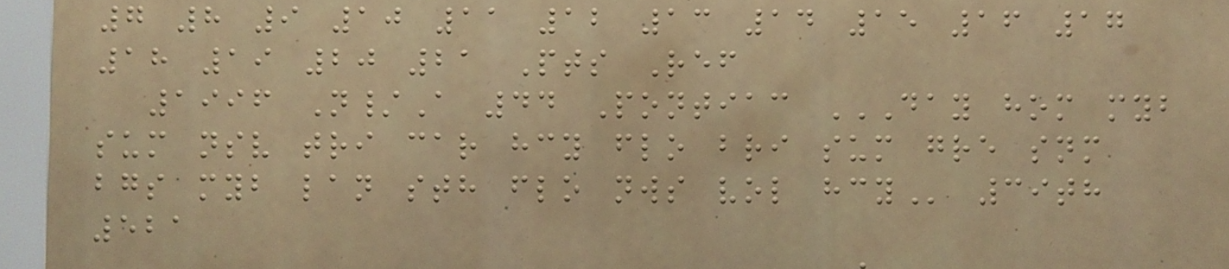7 8 9 10 11 12 13 14 15 16 17
18 19 20 21 Pts Ref
1996 N/A 44 Pontiac DAY HOM MYB
SUM NSV TRI CAR HCY FLO BRI SUM GRE SNM
BGS MYB LAN STH FLO NWS VOL HCY 39th
521
